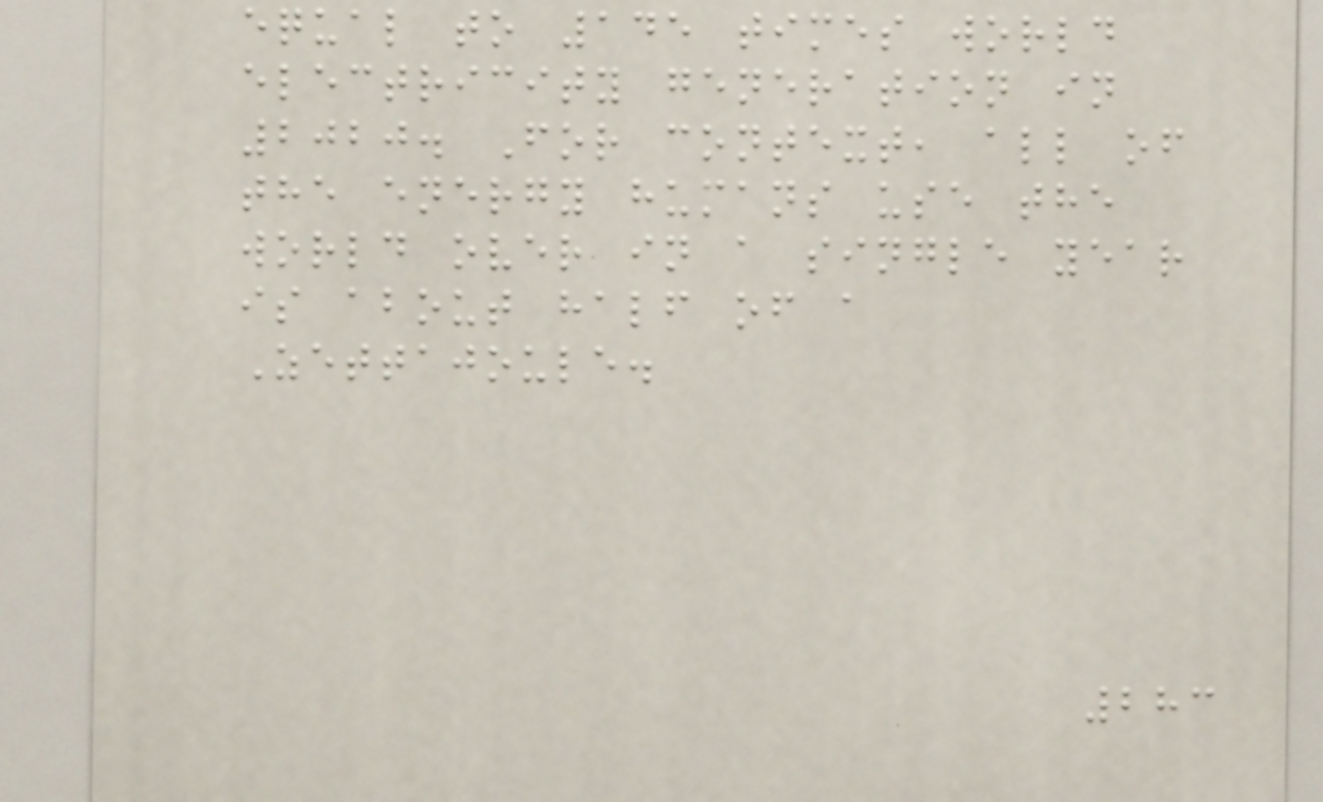equal to 145 times world
electricity generation in
2020. For context, all of
the energy humans use the
world over in a single year
is about half of a
Zettajoule.
283
